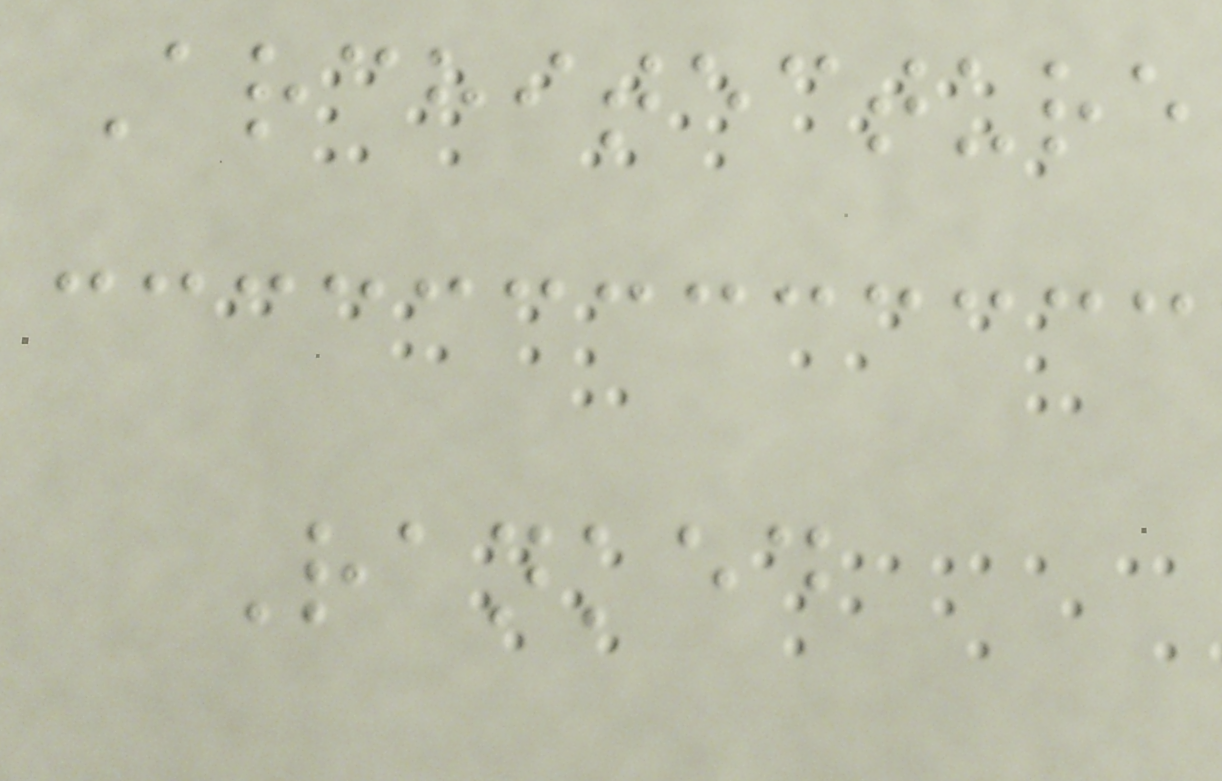Architecture
Ranked
